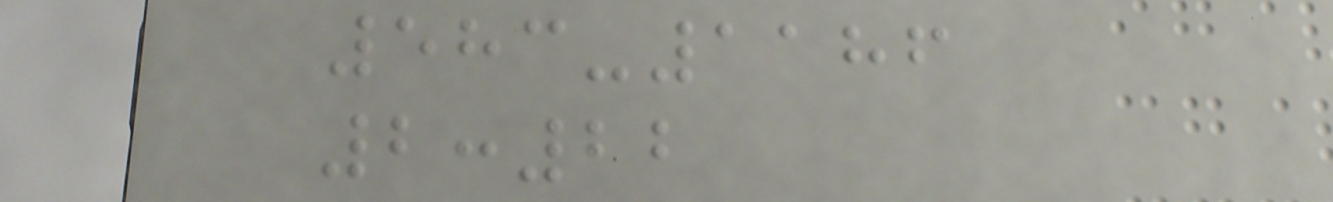583-1186
2:22
